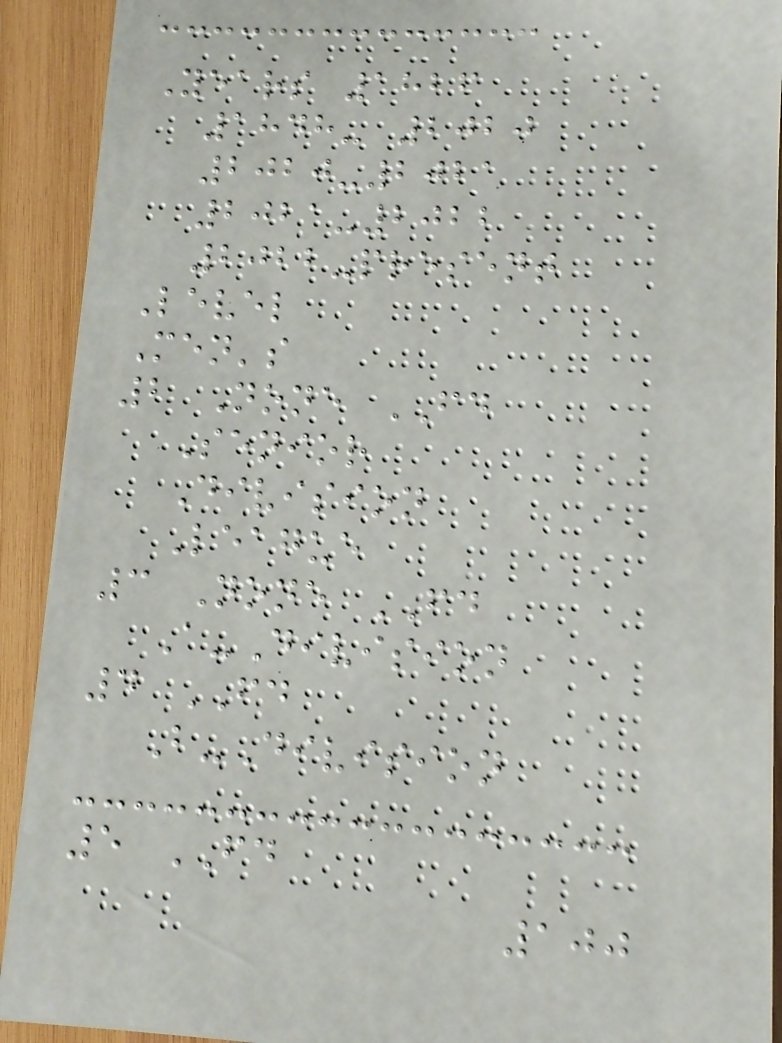Years 1826
1848- 2020
2020-2021
2021-2022
2022-present
Level
Men's
2 None FD
Senior
Division
League
3 None FD
A-Division
4 FD
B-Division
5 FD
100
